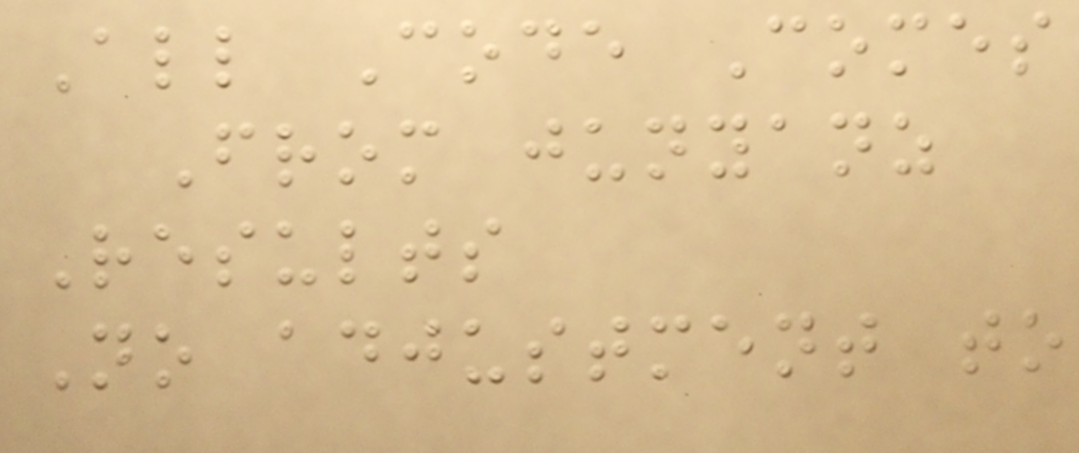All Code Comes
From junyanz
Results
No adjustment to
